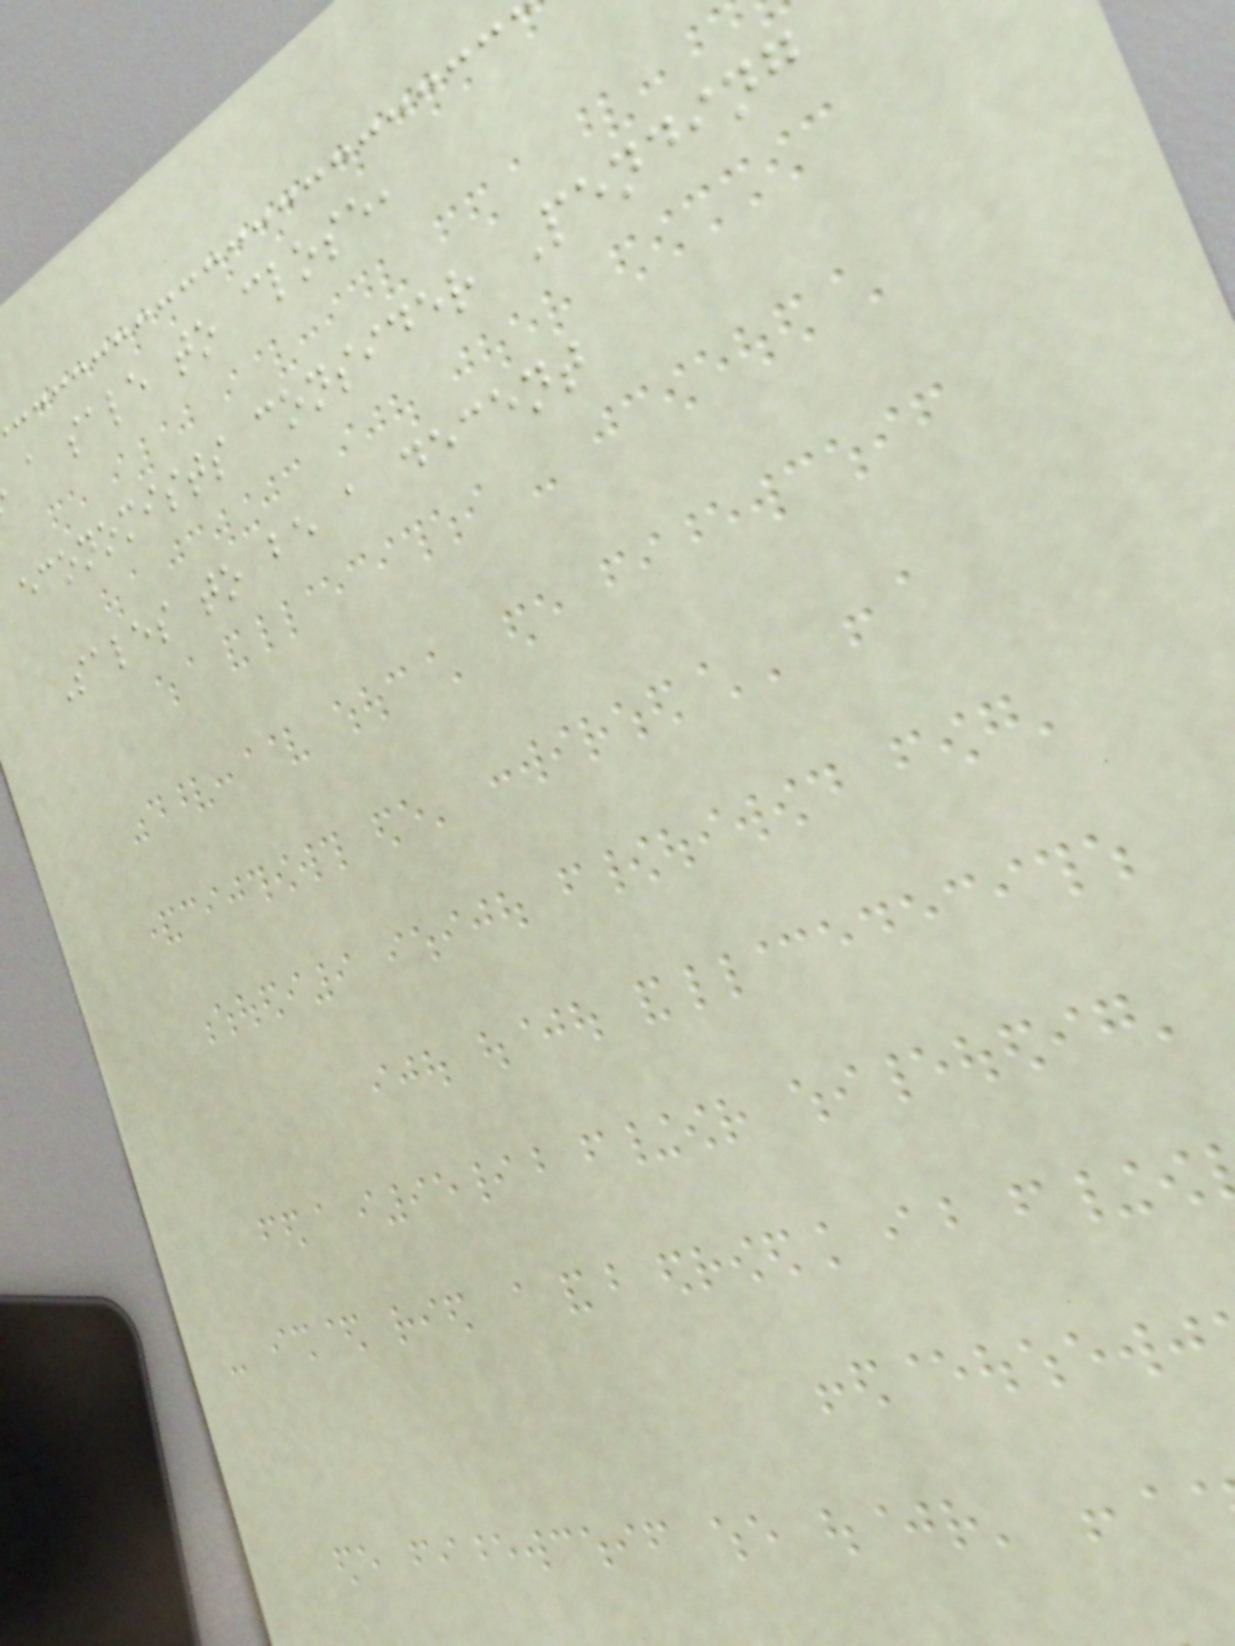a sale to close,
economists consider Pending
Sales to be a decent
